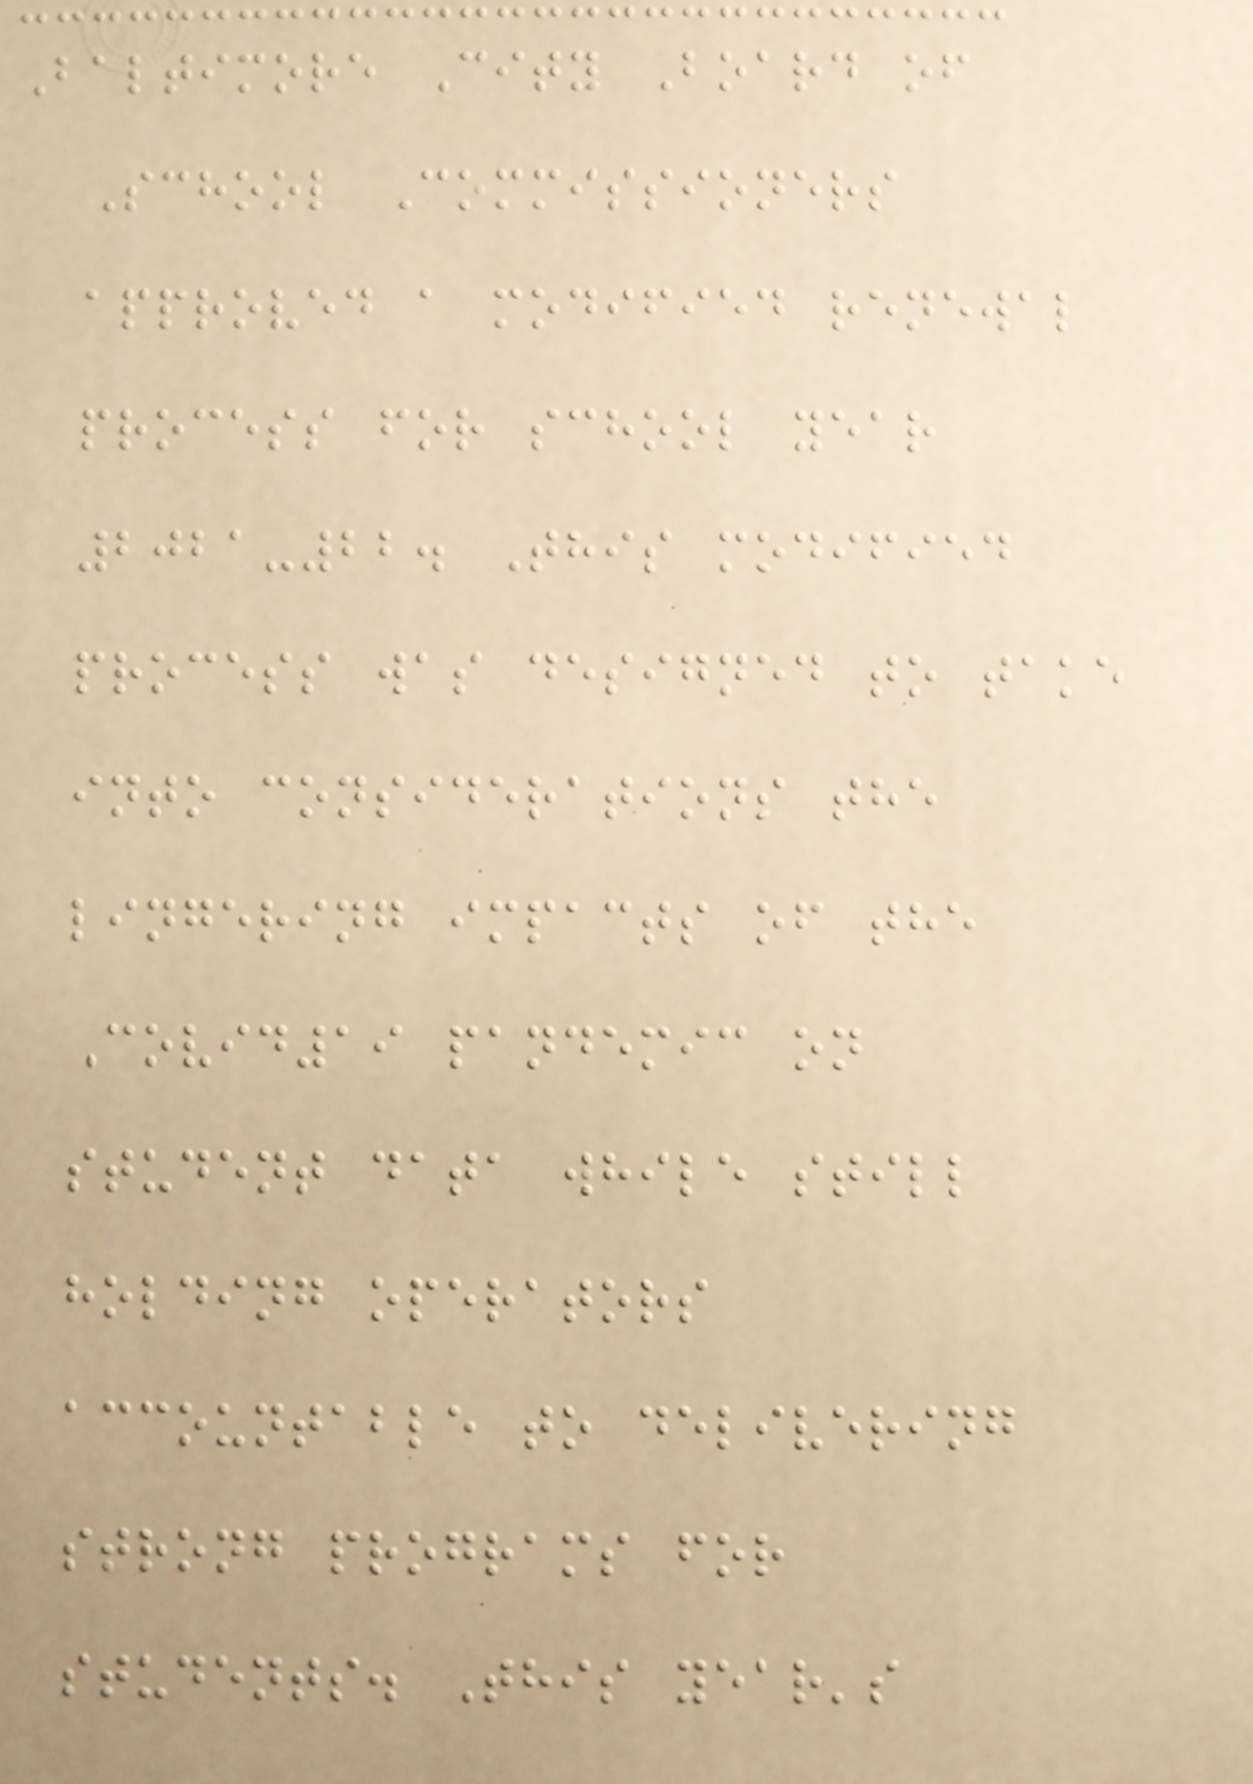Baltimore City Board of
School Commissioners
approved a modified renewal
process for school year
2021-22. This modified
process was designed to take
into considerations the
lingering impacts of the
Covid19 pandemic on
student data while still
holding operators
accountable to delivering
strong programs for
students. This year's
